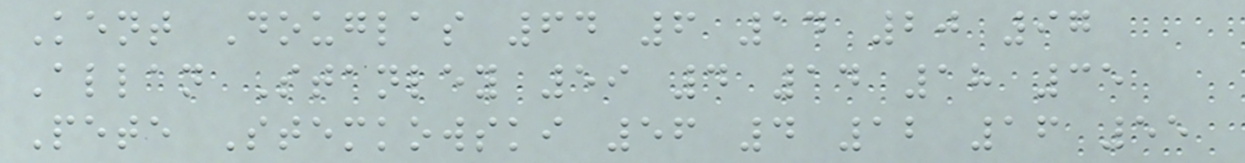Kent Douglas 64 6 14 20 97
Allan Stanley 59 4 14 18 35
Pete Stemkowski 56 4 12 16 55
